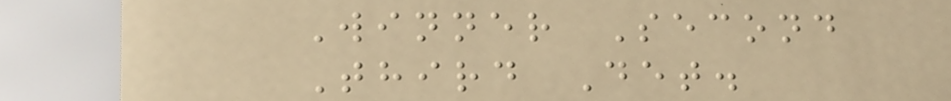Winner Second
Third Det.
